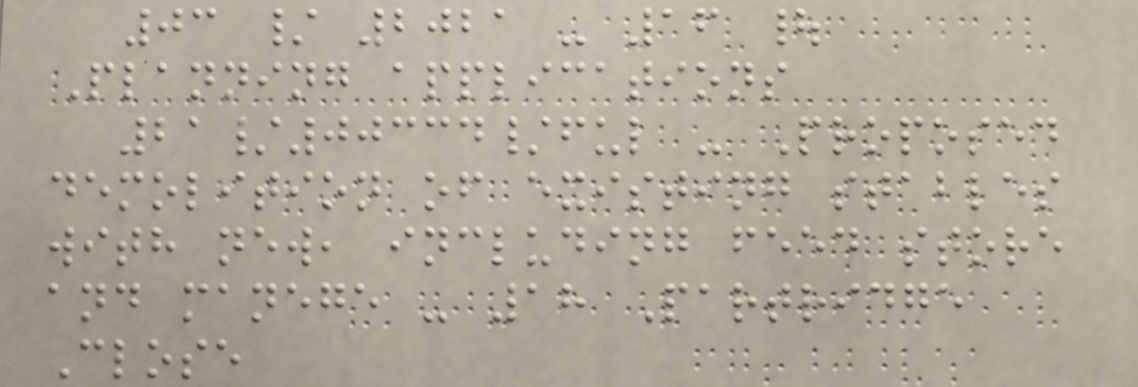03 / 2021 - 16 |
Planning applications
21/00334/ful - Proposed
demolition of existing stables
with new, including feed store
and manege - 18 Partridge
Close
